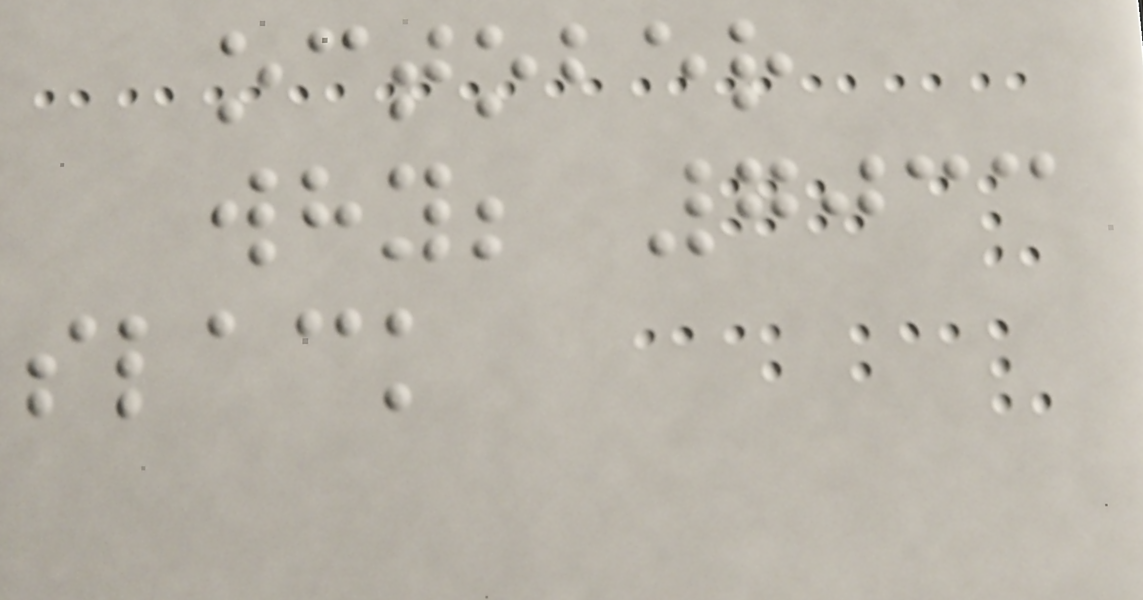october
why; 7033
slack
